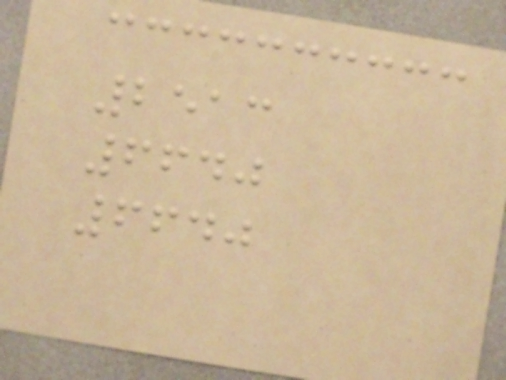2513
6640
6640
